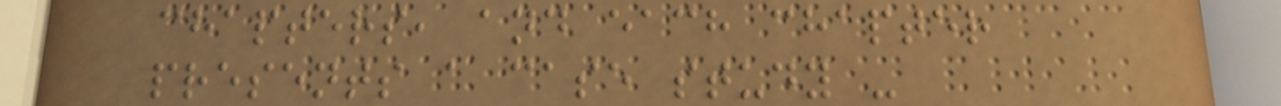chapters, and each chapter
presents a case study -
